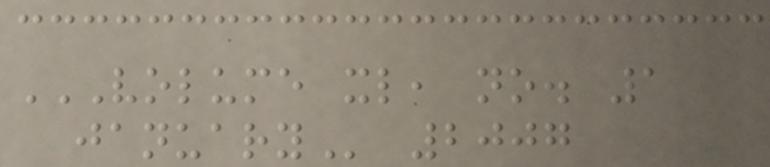VOLUME XL, NO. 1
JANUARY 2007
